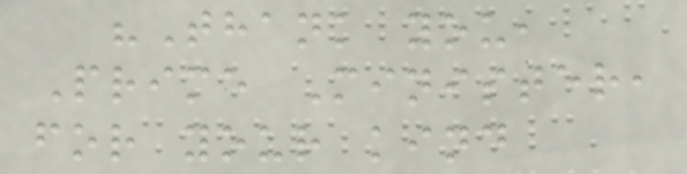"Thank you,
Prime Minister,
for your kind
